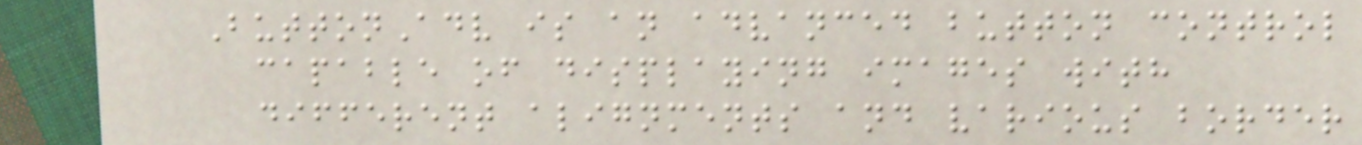ButtonAdv is an advanced button control
capable of displaying images with
different alignments and various border
